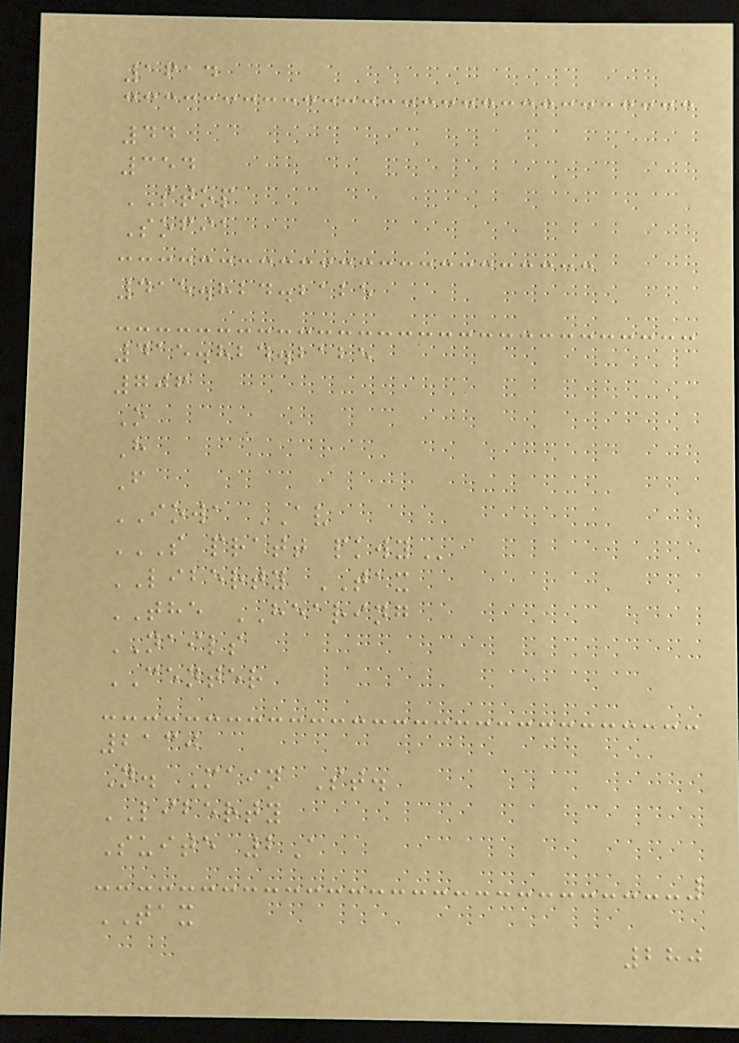1614
44
354
STOP
Sofia
415.824.2125
415.824.2125
706
O
H
F
IOWA AV
S PRATT PKWY
LIBERTY TAX
THE HEARING
NAILS
CENTER
2130
N. Main St.
LIBERTY
Suite 2A
TAX
280
